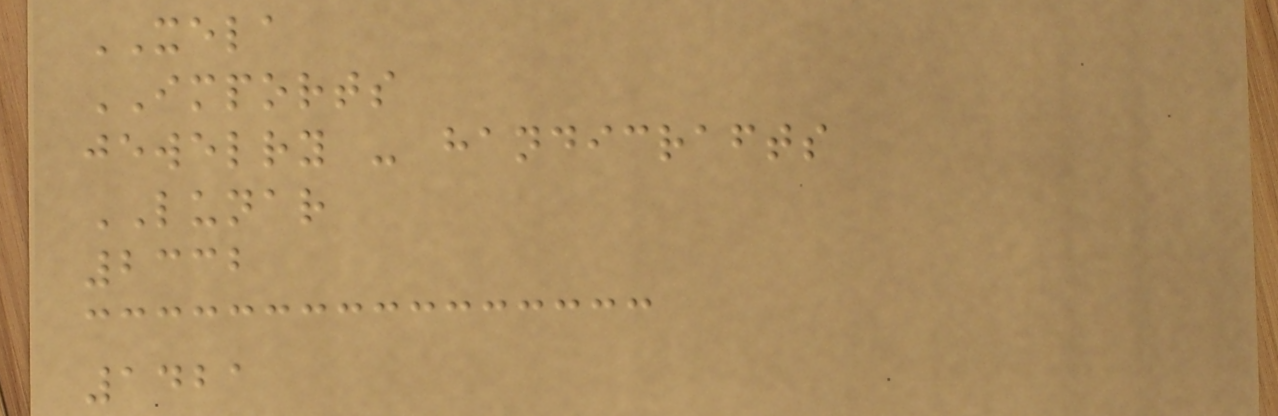XELA
IMPORTS
jewelry - handicrafts
LUNAR
2332
1421
